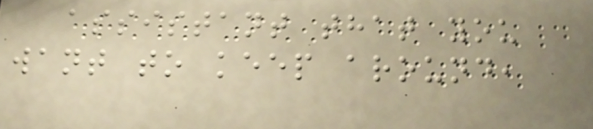assistant that you
want to keep around,
